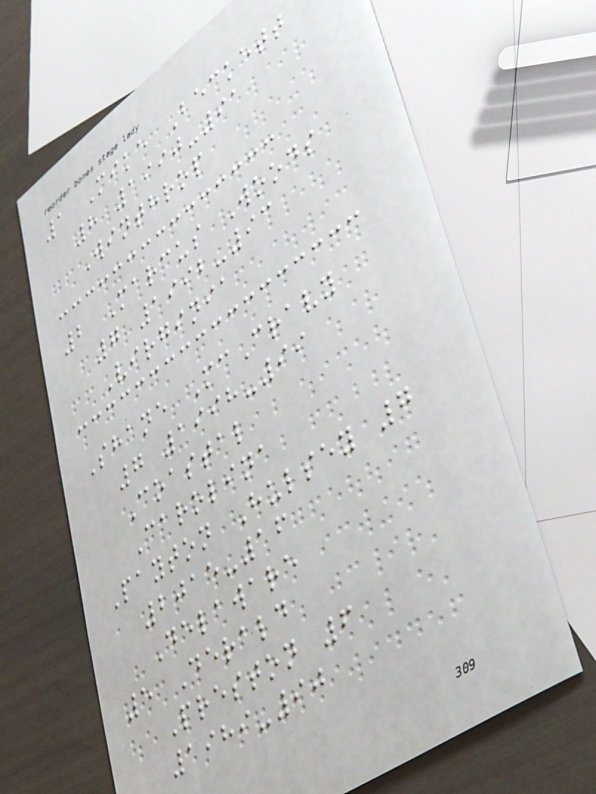1 Mike Beckett
8 1990-91
Winthrop
2 Marcus Woods
7 1992-93
Virginia
Shane McCravy
7 1998-99
Coastal
Carolina
Payton Hulsey 7
2015-16
Delaware
5 Derald
Preston 6
1989-90
